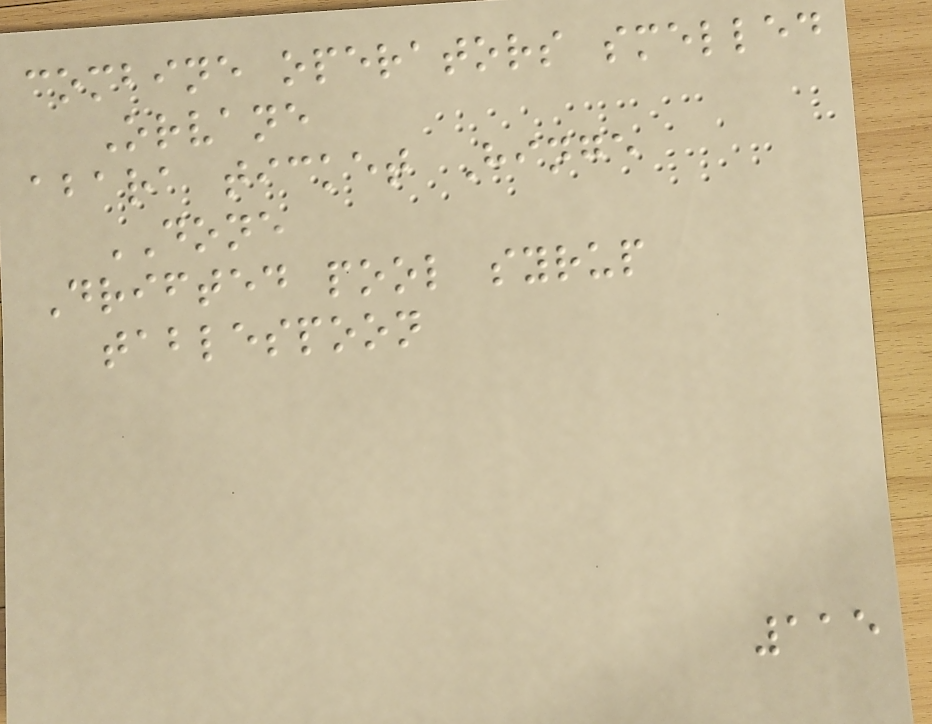combine operators smelled
Orvane
abara ticket Hinge
DONE
Drifted pool syrup
tablespoon
115
